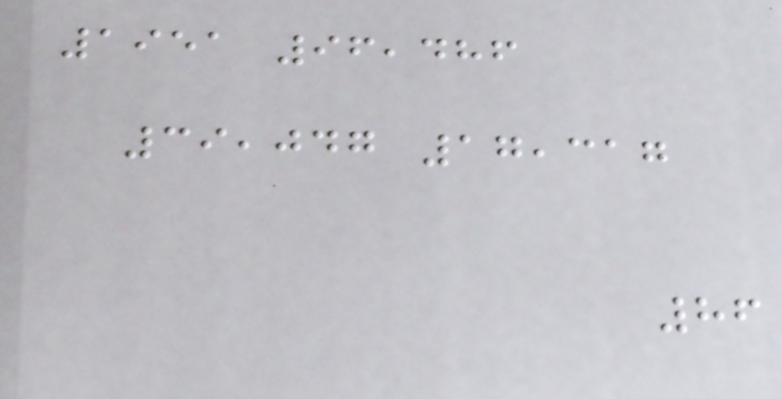1951 96,486
39,047 17,317
86
